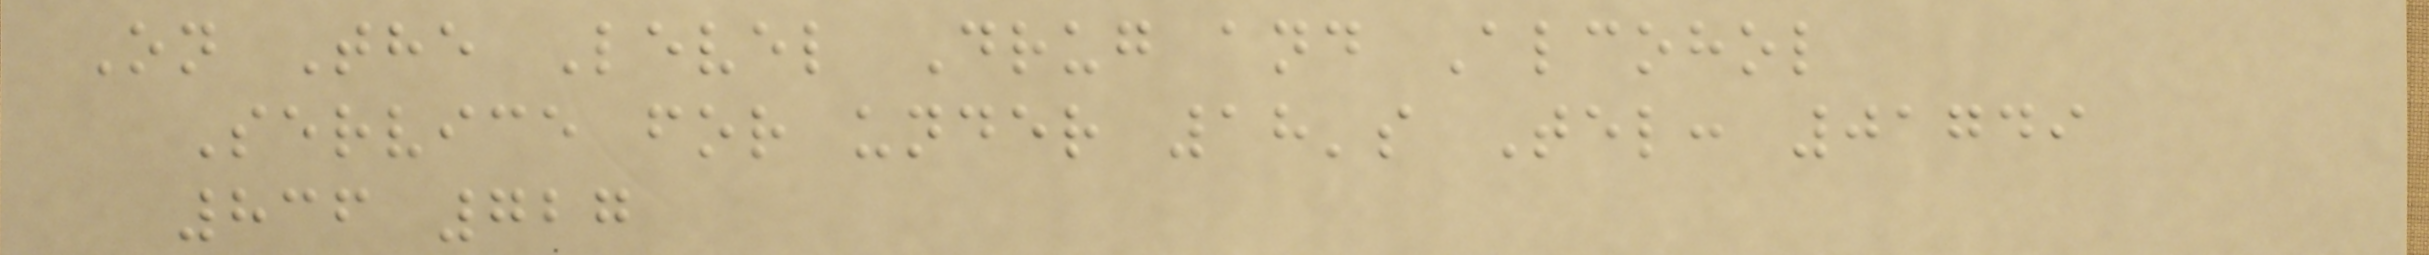On The Level Drug and Alcohol
Service for under 18's Tel: 01749
836 727
